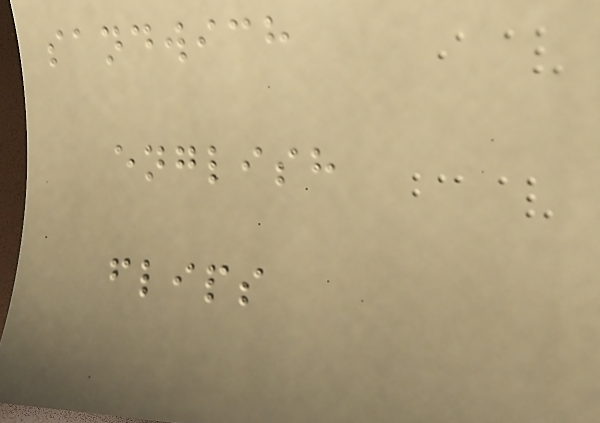sandwich
english
flips
